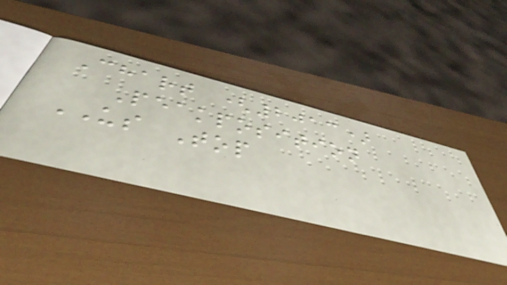Chart (2013)
Peakposition
US Top
